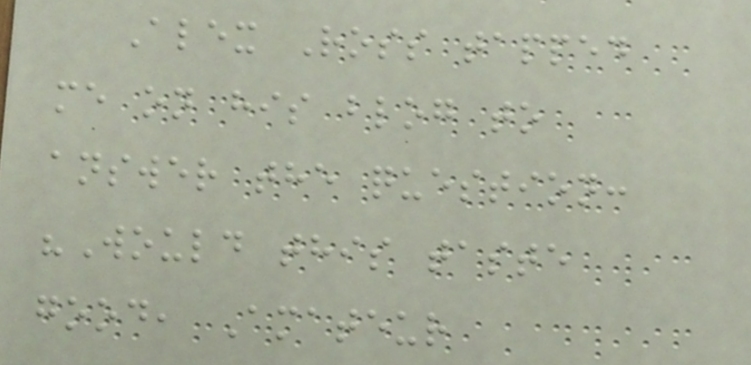Alex Ross tapped
me on his blog to
answer the question:
"Would this taste
good, Amateur
